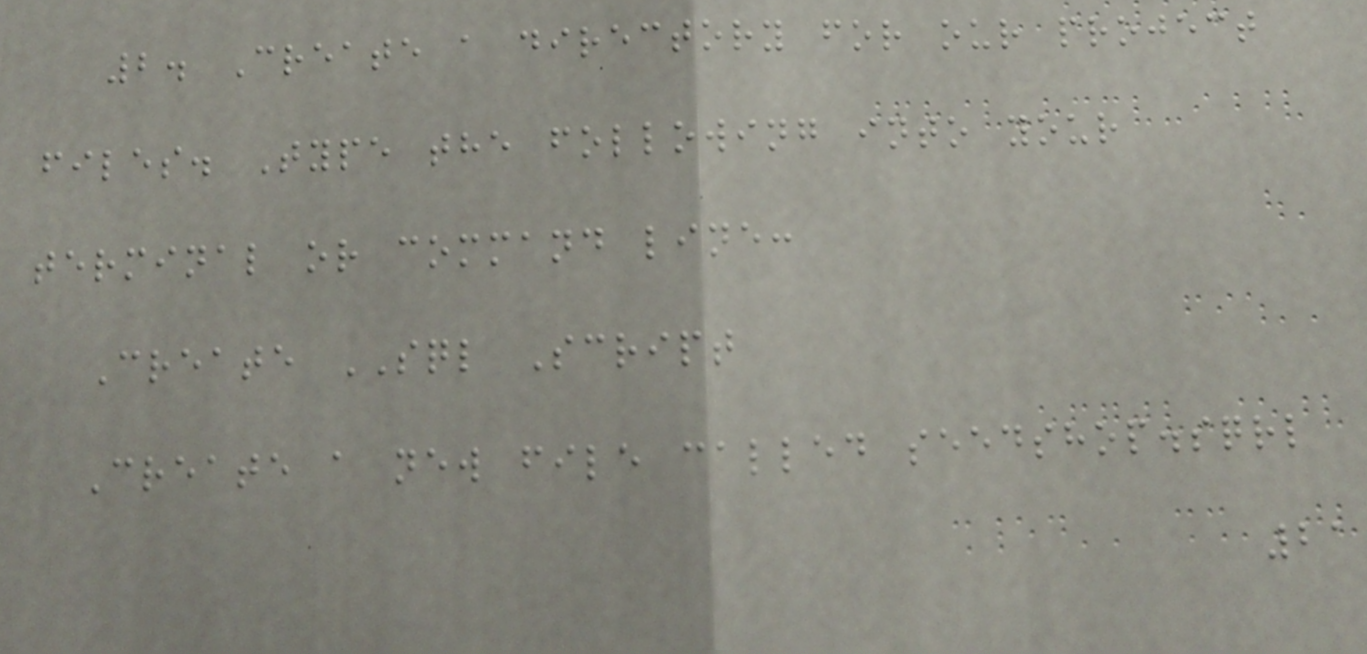2. Create a directory for our project
files. Type the following into your
terminal or command line:
Create SQL Script
Create a new file called seedshop.sqrl
21
